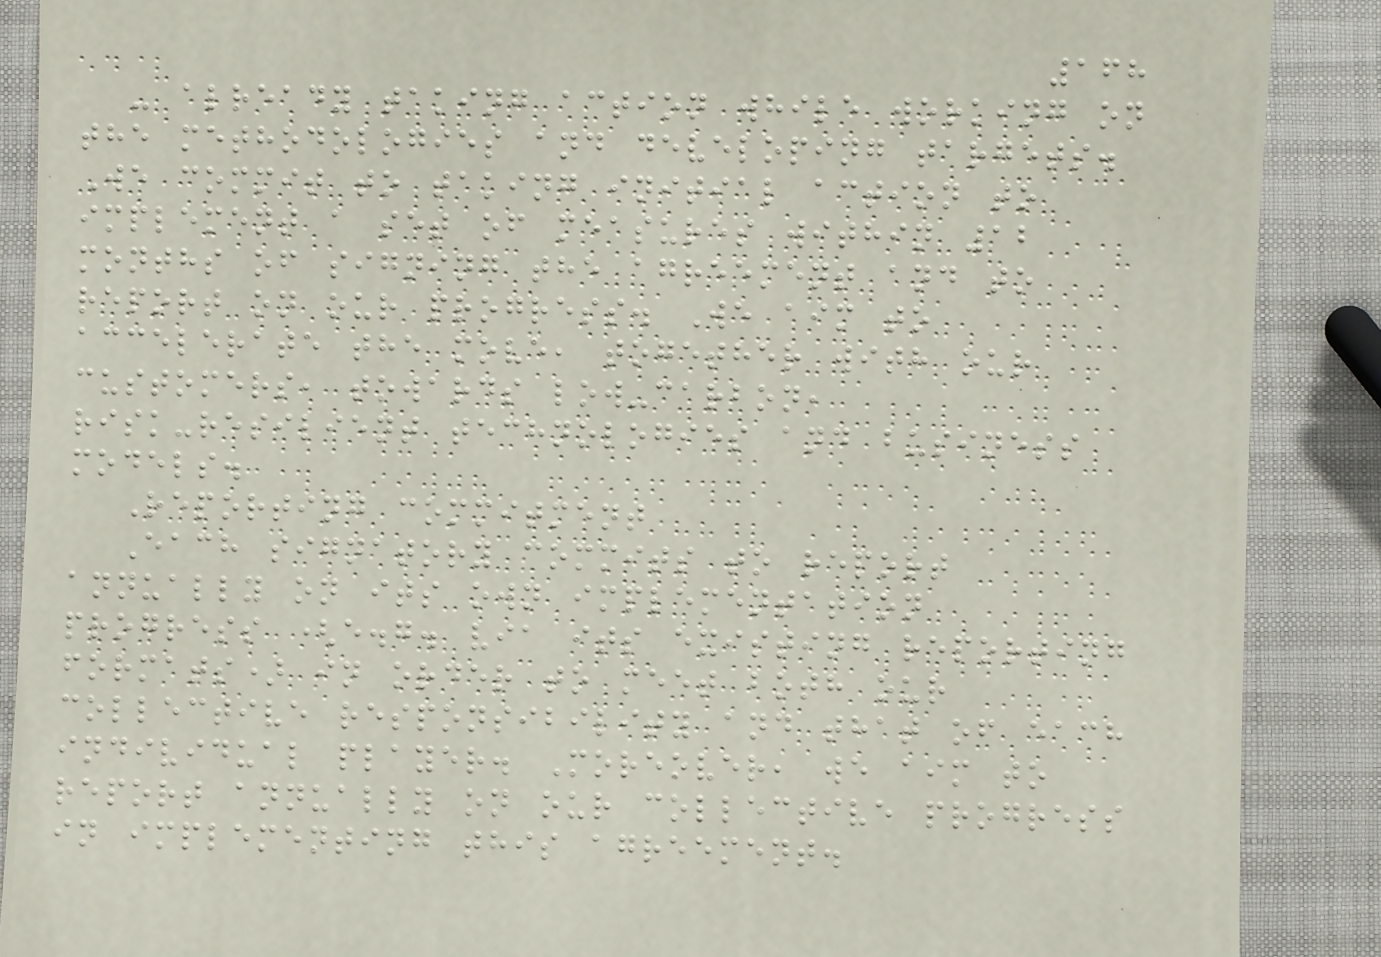168
- already taking action while working on
the methodologies and developing targets.
We commit to taking initial action to
implement a set of measures within 12
months of signing the agreement and to
report on our progress. We aim to
accelerate the move, together with our
customers, towards low-carbon,
risk-resilient technologies and business
models.
Reporting commitment
Each signatory commits to report
annually on its own implementation
progress (e.g. via its existing reporting
formats) in order to meet both our
collective responsibility and that of each
individual player. Moreover, we aim to
report annually on our collective progress
in implementing this agreement.
